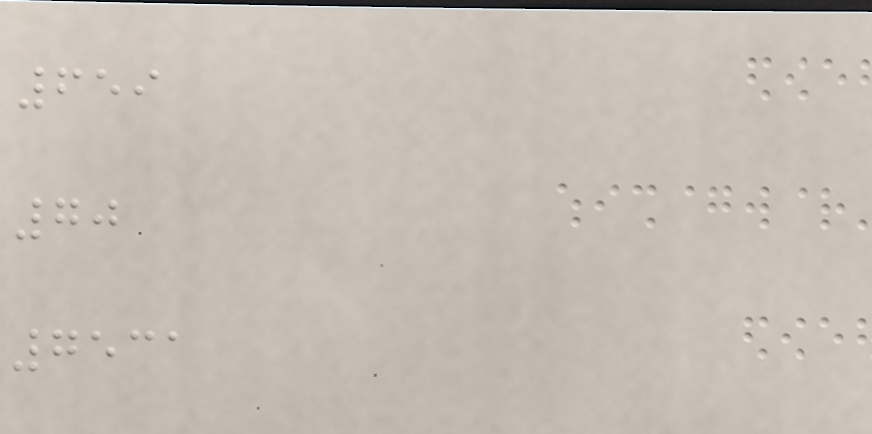659
70
7531
